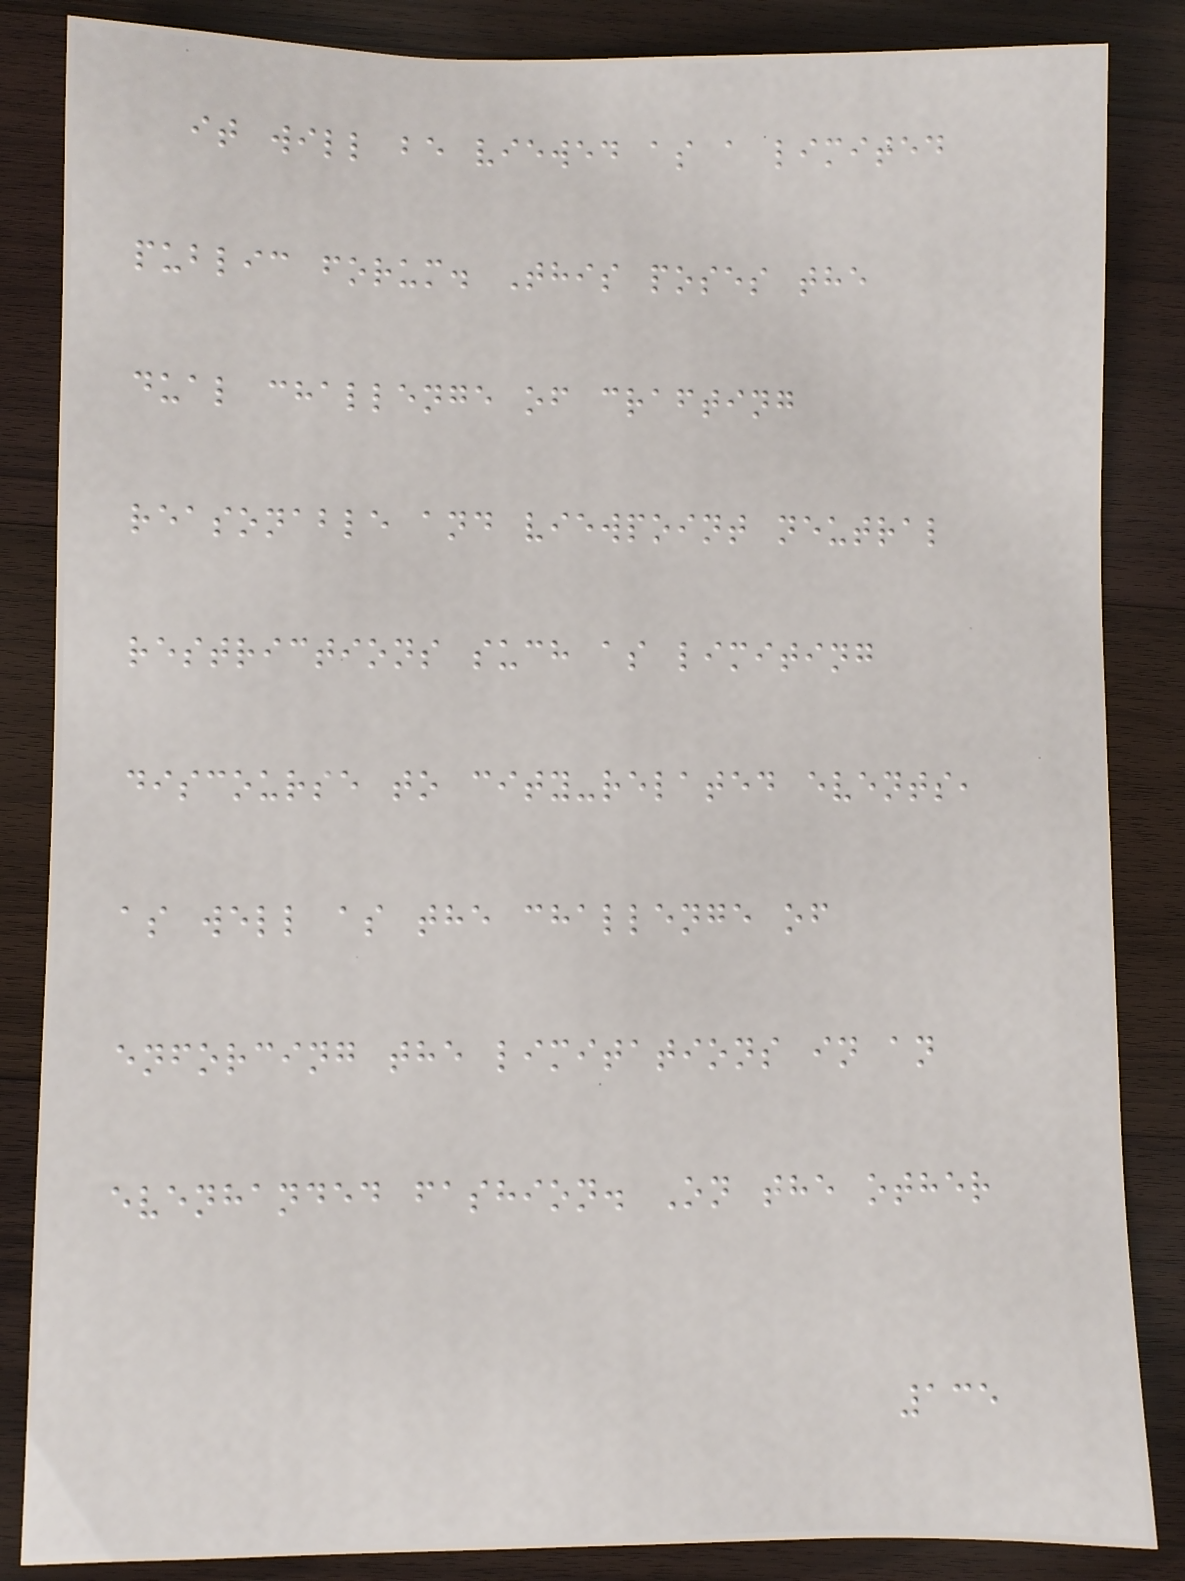it will be viewed as a limited
public forum. This poses the
dual challenge of crafting
reasonable and viewpoint neutral
restrictions such as limiting
discourse to city-related events,
as well as the challenge of
enforcing the limitations in an
evenhanded fashion. On the other
135
